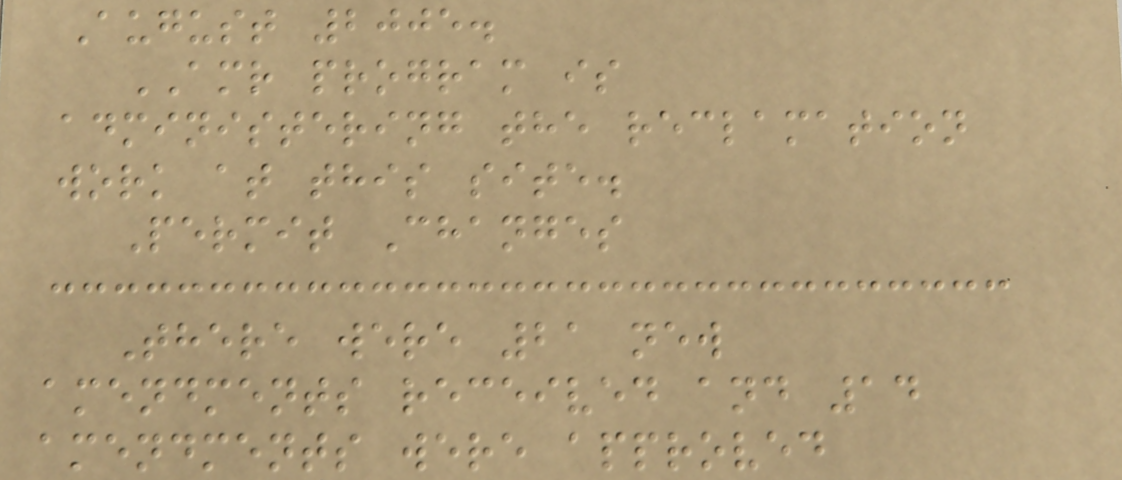August 2005.
AMR program is
administering the reclamation
work at this site.
Permit Changes
There were 21 new
amendments received and 14
amendments were approved
